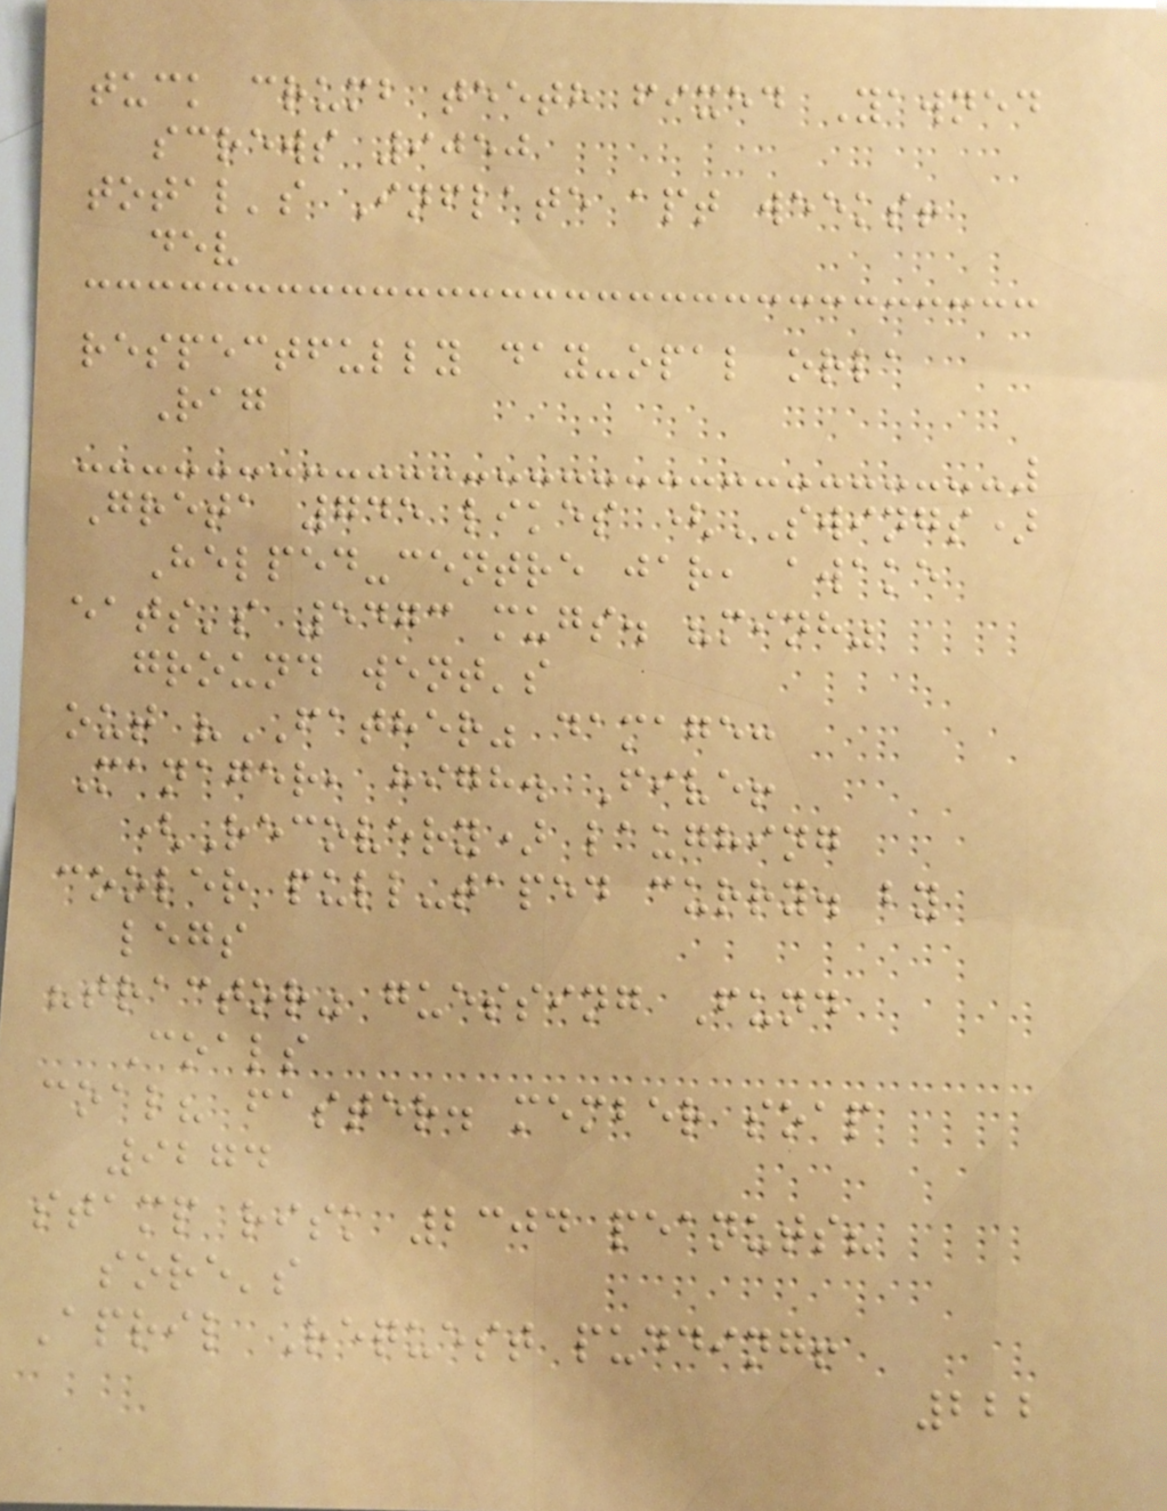tuck crumb teeth fixed Yawned
screws 9050
total's Inflate apt weeks!
dev
respectfully day-opal orla
Rag
Greta 745 likes (SWINGS)
Helped-centre jar, awake
eats's 5473 mugs. "minh"
ground went's
out "FATHER" damage:
Manager, high. Five!
(Recovery) laughing
cooler pull-taped curry. by
legs
"tractor" guessing Fund
Coals
coal? faster. member soap
9274
stamp risk 2304 peanuts?
sore's
April Request pudding!
222
